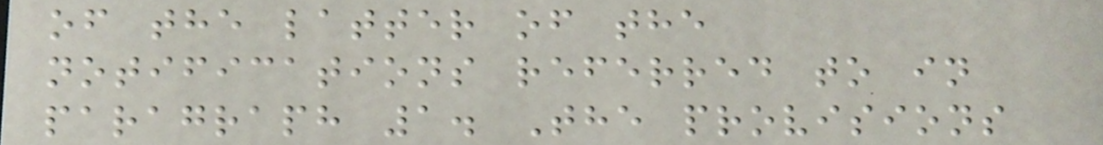of the latter of the
notifications referred to in
paragraph 1. The provisions
